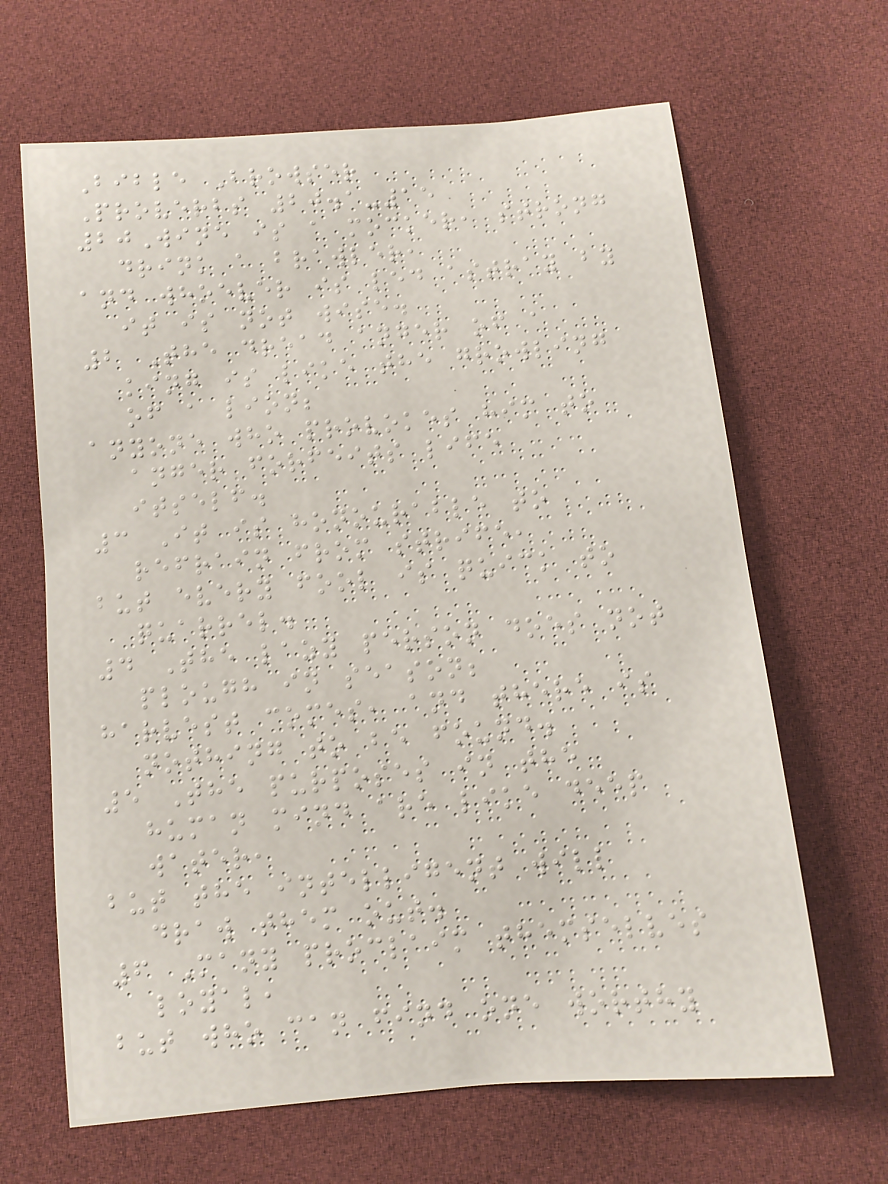Bible Browser
Proverbs 20.1-15
20Wine is a mocker, strong
drink a brawler,
and whoever is led astray by
it is not wise.
2 The dread anger of a
king is like the growling
of a lion;
anyone who provokes him to
anger forfeits life
itself.
3 It is honourable to
refrain from strife,
but every fool is quick to
quarrel.
4 The lazy person does not
plough in season;
harvest comes, and there is
nothing to be found.
5 The purposes in the
human mind are like deep
water,
but the intelligent will
draw them out.
6 Many proclaim themselves
loyal,
but who can find one worthy
